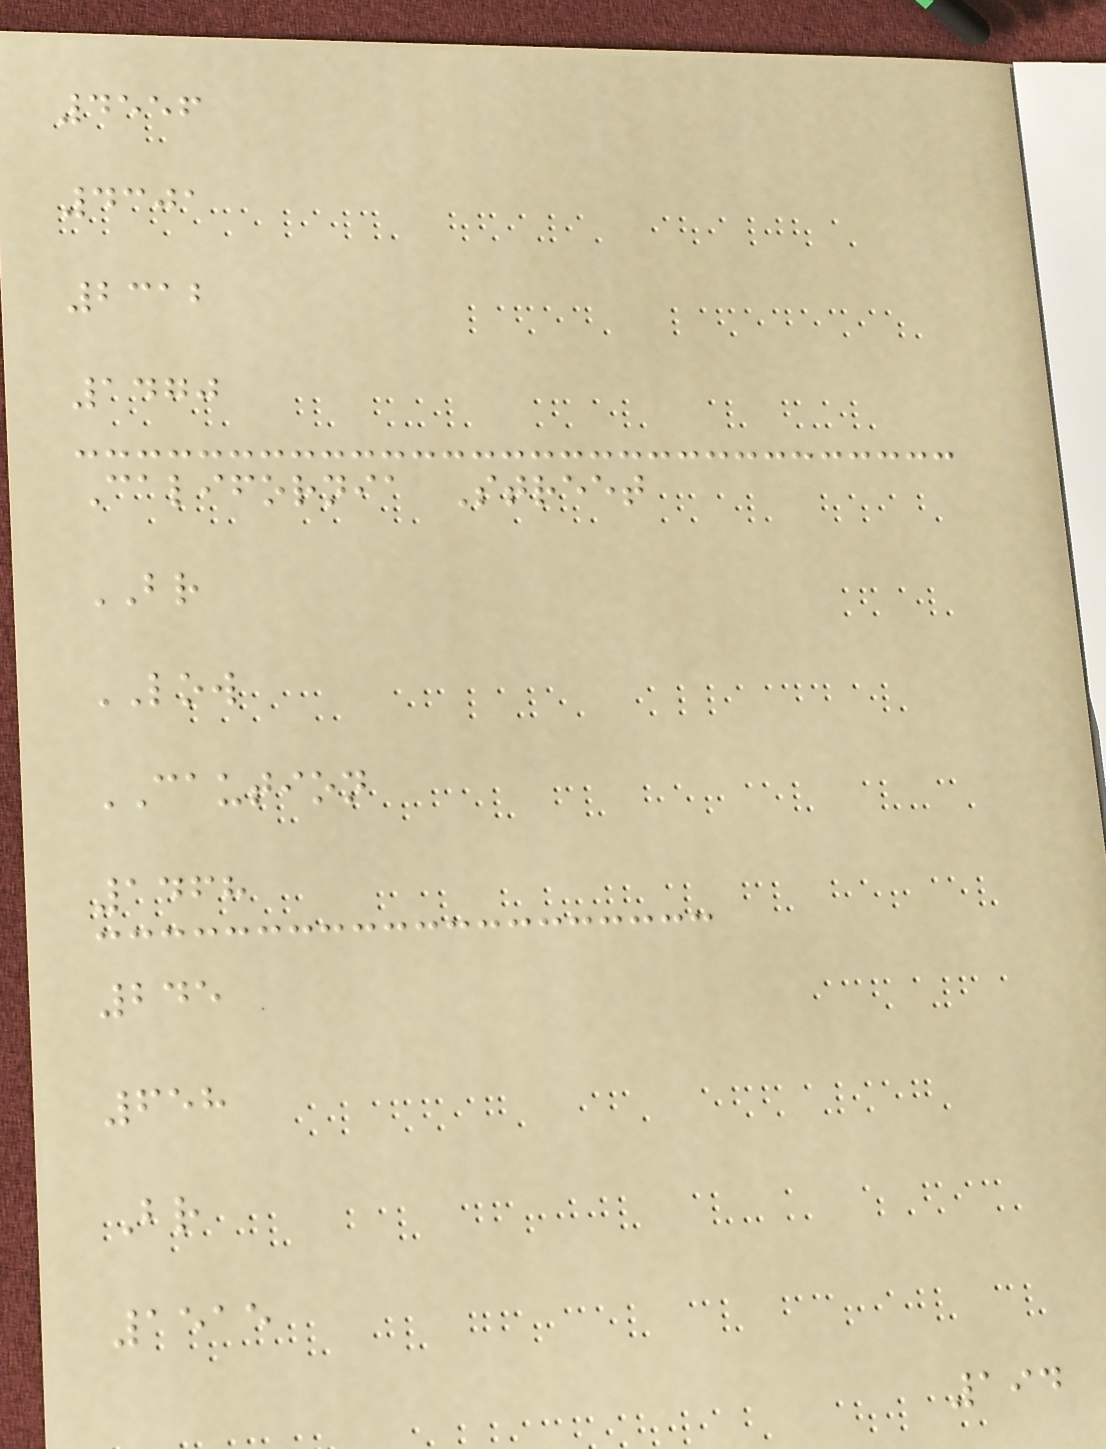4556
4301
2312
1470
California Street
BR
LOW
CAUTION
1468
245
658
Br
1515
194
